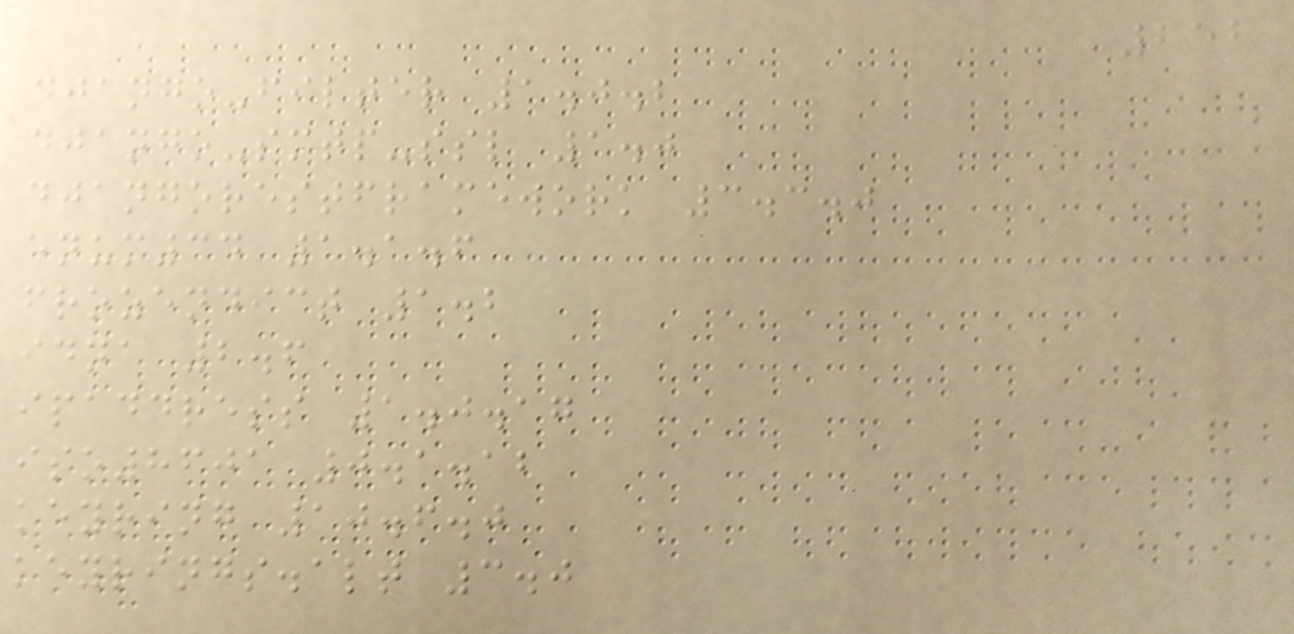252
django-filter 1.0.2
django-smtp-ssl 1.0
djangorestframework 3.3.0
enum34 1.1.6
frozendict 1.2
idna 2.6
ipaddress 1.0.17
iso8601 0.1.12
keyring 10.6.0
keyrings.alt 3.0
